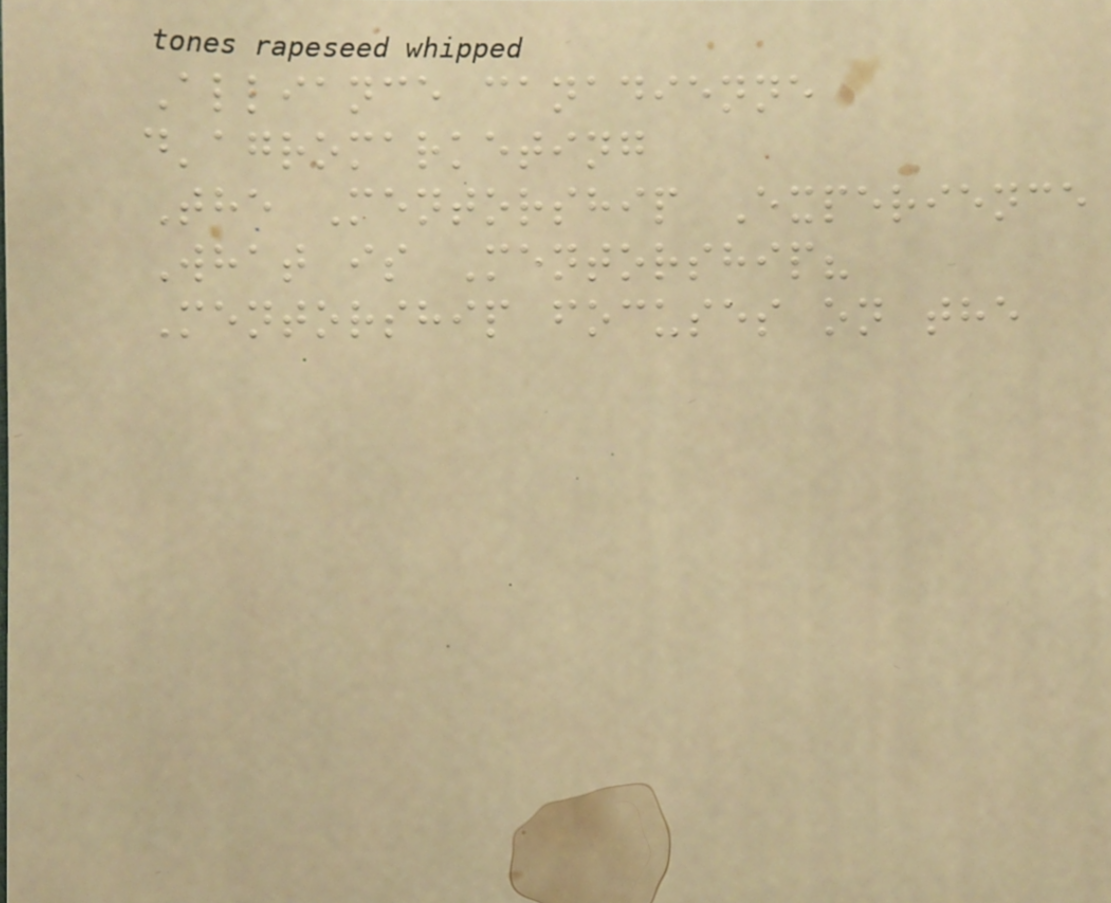Alliance canadienne
d'agromarketing
The Mentorship Experience
What is Mentorship?
Mentorship focuses on the
